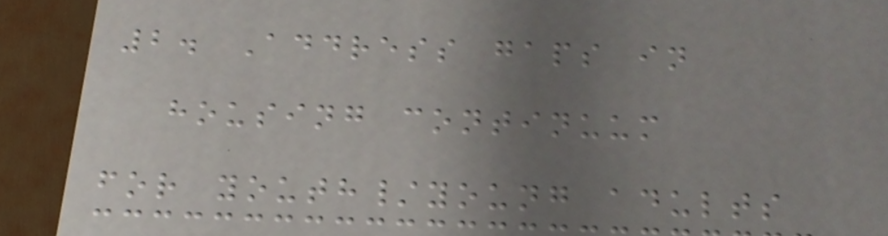2. Address gaps in
housing continuum
for youth/young adults
